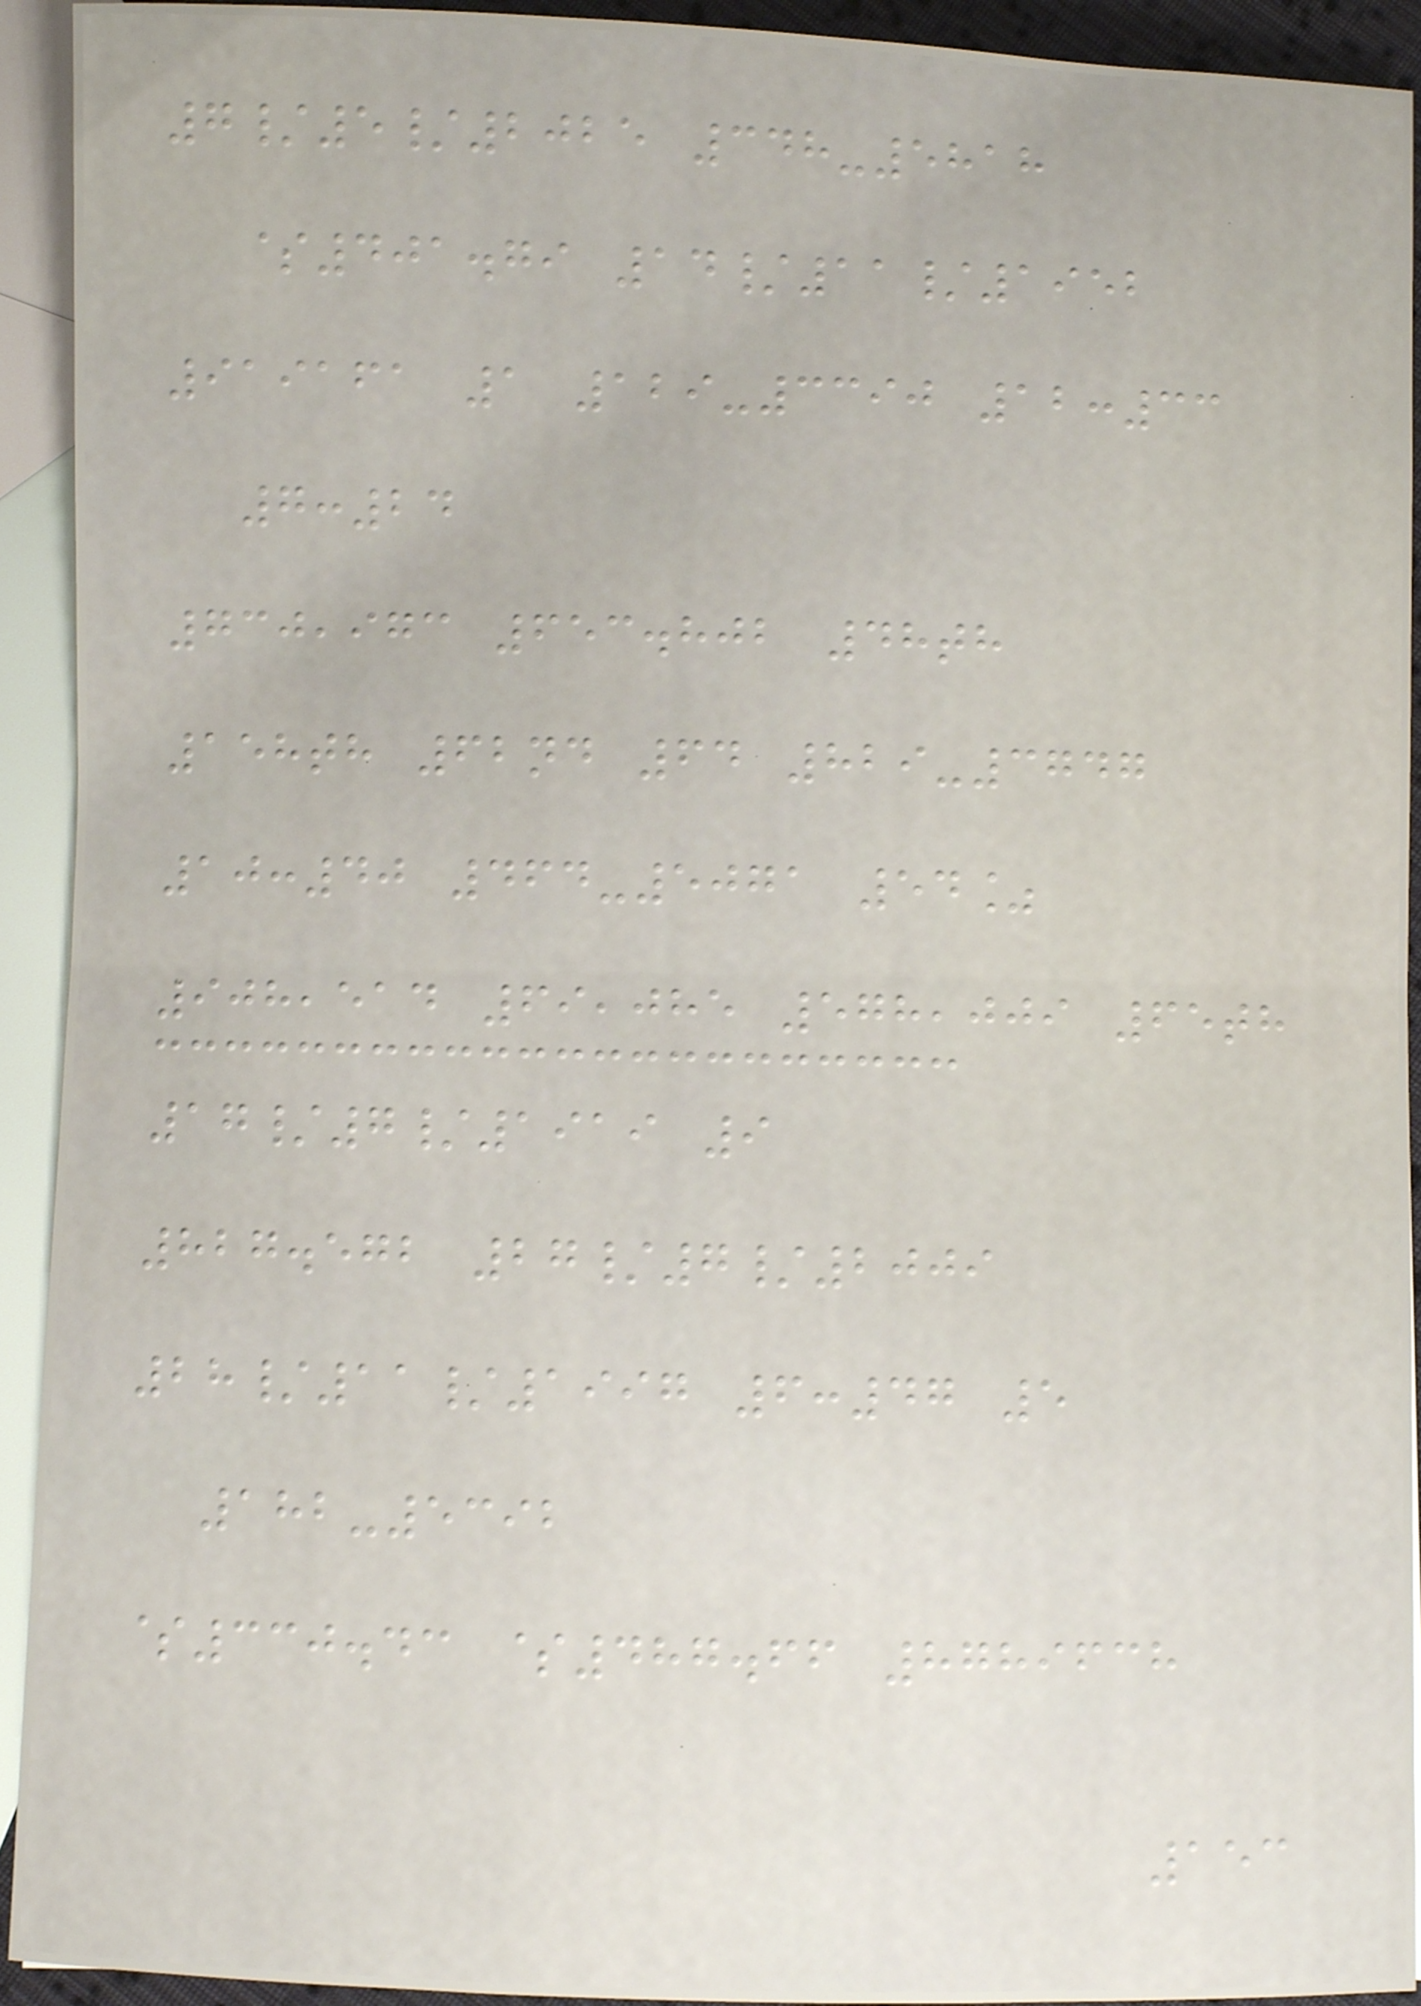7/5/2025 348-5818
$401.79 14/11/1952
919161 1 129-3390 12:33
7:24
730,973 653.802 48th
158th 62nd 64 829-3747
10:40 464-5071 54%
908,514 69,085 578,009 65th
17/7/1919 9
827.572 27/7/2009
28/11/1997 6:47 5
182-5392
$330.43 $487.66 8789638
153
